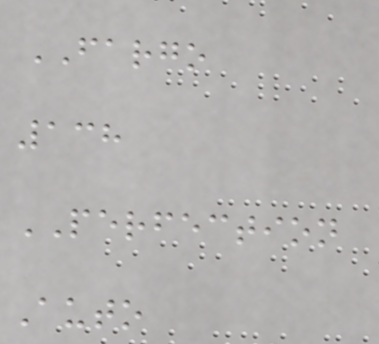FARGO
138
PERFECTION
Auto
